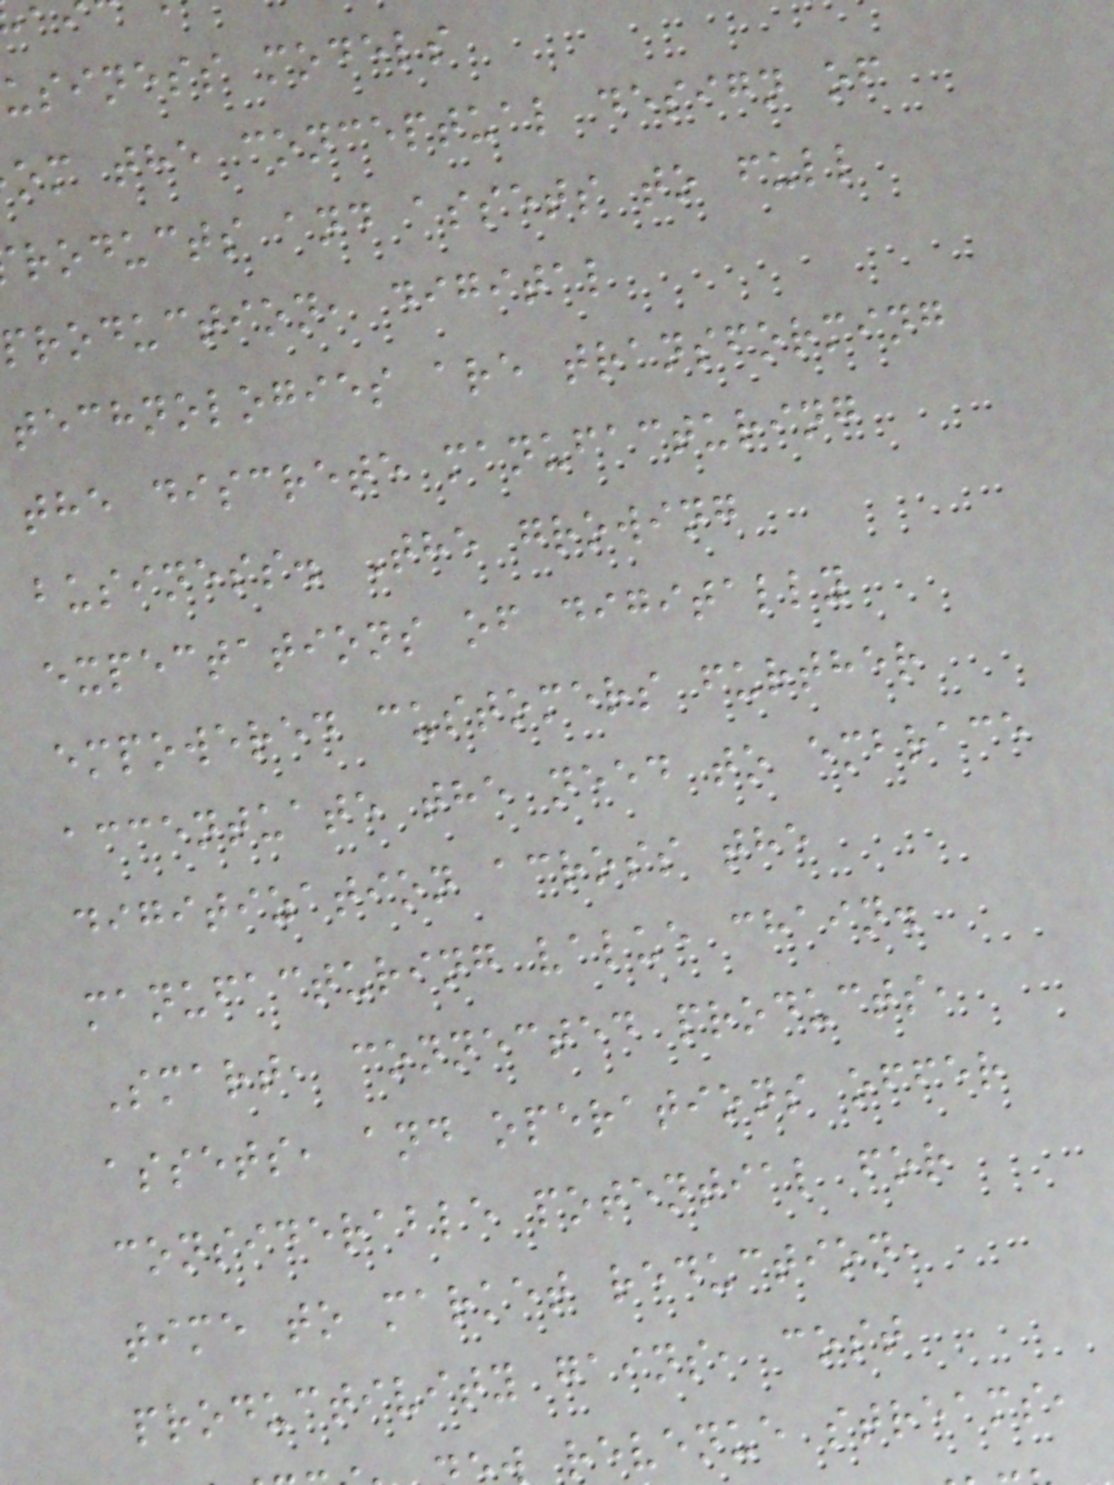usiness models
om the conceptual design of
roducts and assets to full
production, digital
technologies are transforming
the discrete manufacturing
business. The growing
expectations of digitally
empowered customers further
accentuate the need to embrace
digitization across the
manufacturing value chain.
Smart, connected products,
assets, and operations offer
considerable potential for
time to market reduction,
productivity gains, cost
revenue streams,
